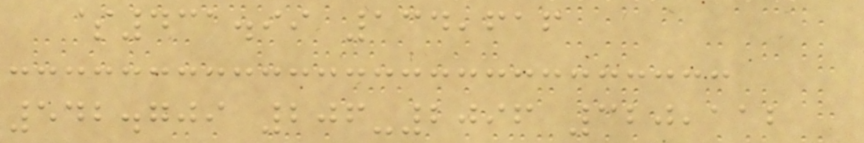$431.99 134,616
542.709 206-2096 320,112
